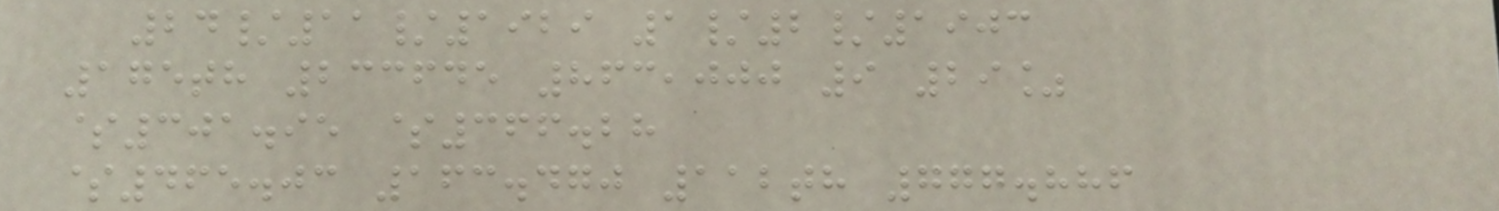24/11/1929 1/2/1903
175th 233645 863,000 9 29%
$301.95 $366.28
$465.03 163.470 112th 777.886
